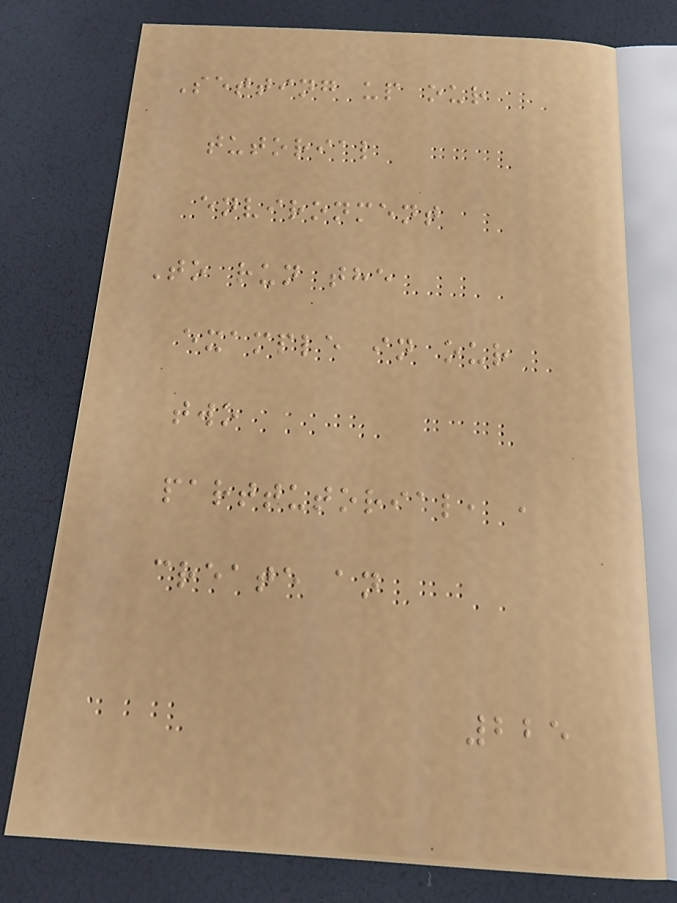Setting up our
tutorial
environment
To run the
example in our
two
parttutorial, ,
create an
225
